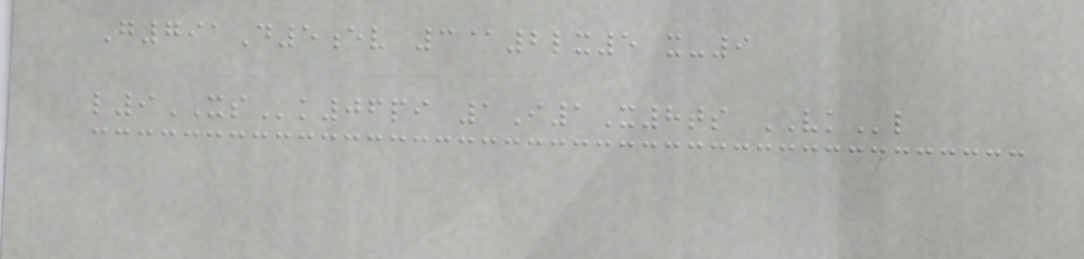G791D5ev 3@2lx5 x-9
l9XSk06pi 1I1X8ts VKl
